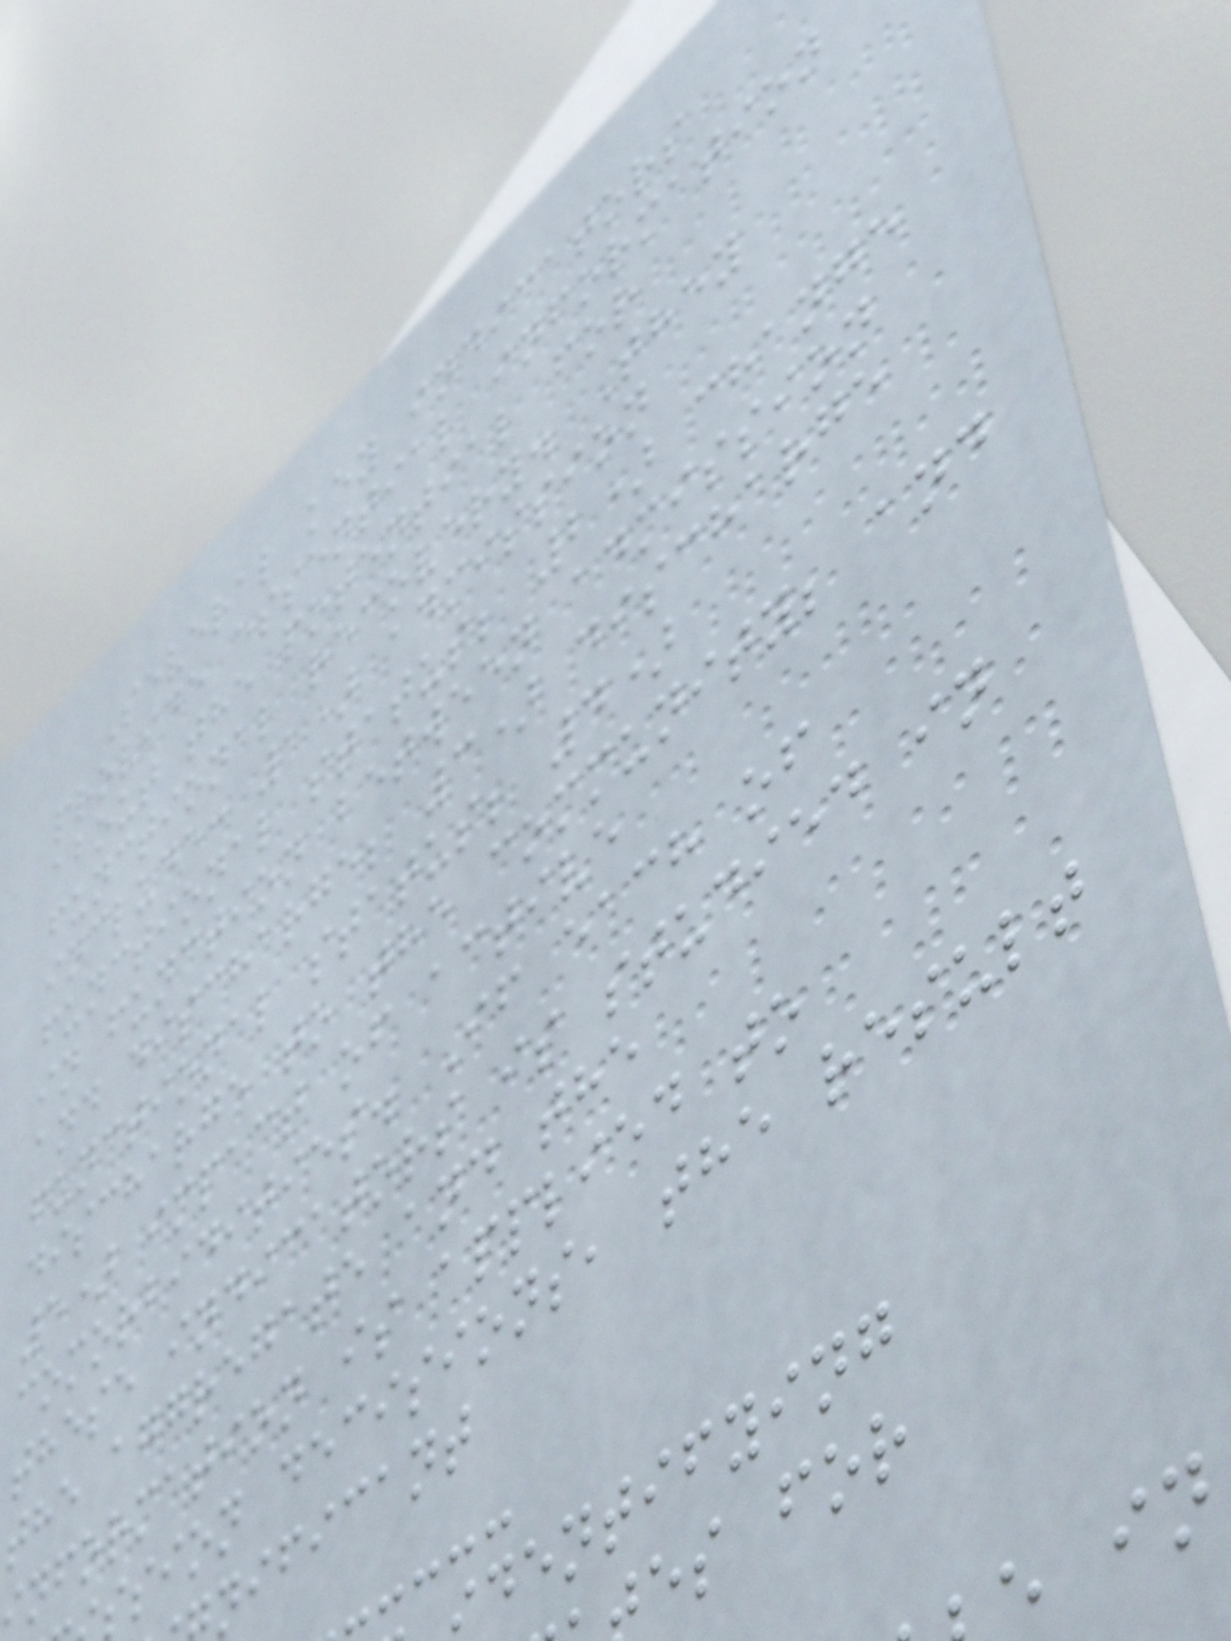Several key indicators
provide essential information
about the potential for
functional recovery. They
include: 1) admission
functional status; 2) change
in function between admission
and discharge; 3) discharge
functional status; 4)
discharge to the community; and
5) impact of active
comorbidities. If each of
these indicators is studied in
the aggregate and the
nformation is applied to
ssion decisions, the result
nificant
dentifying
